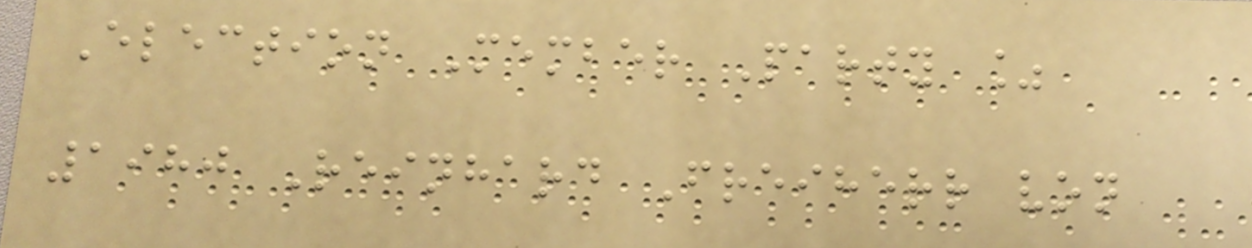Election Member Party %
1980 Reinhard Freiherr von
